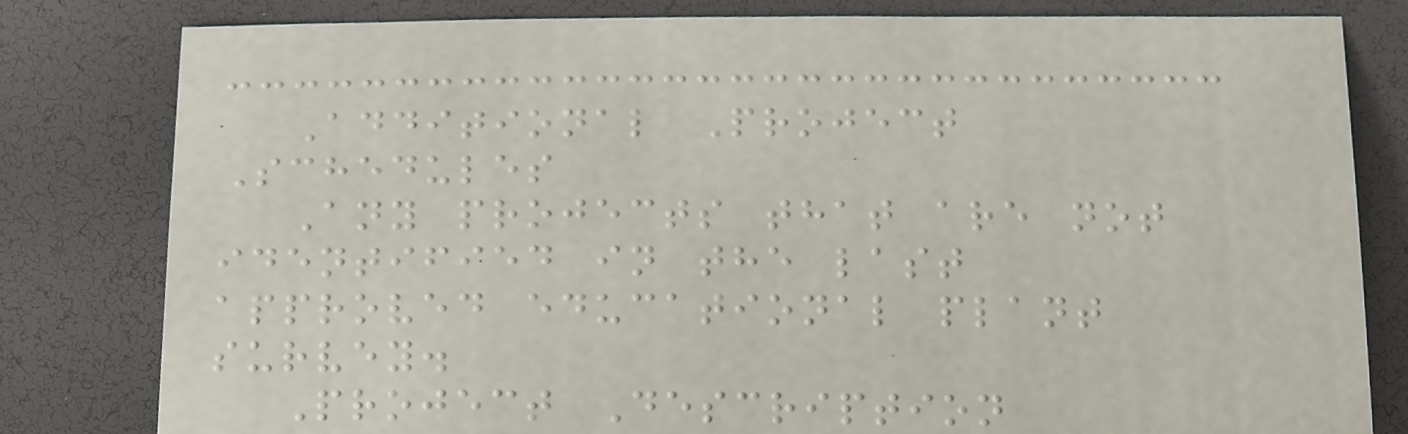Additional Project
Schedules
Any projects that are not
identified in the last
approved educational plant
survey.
Project Description
